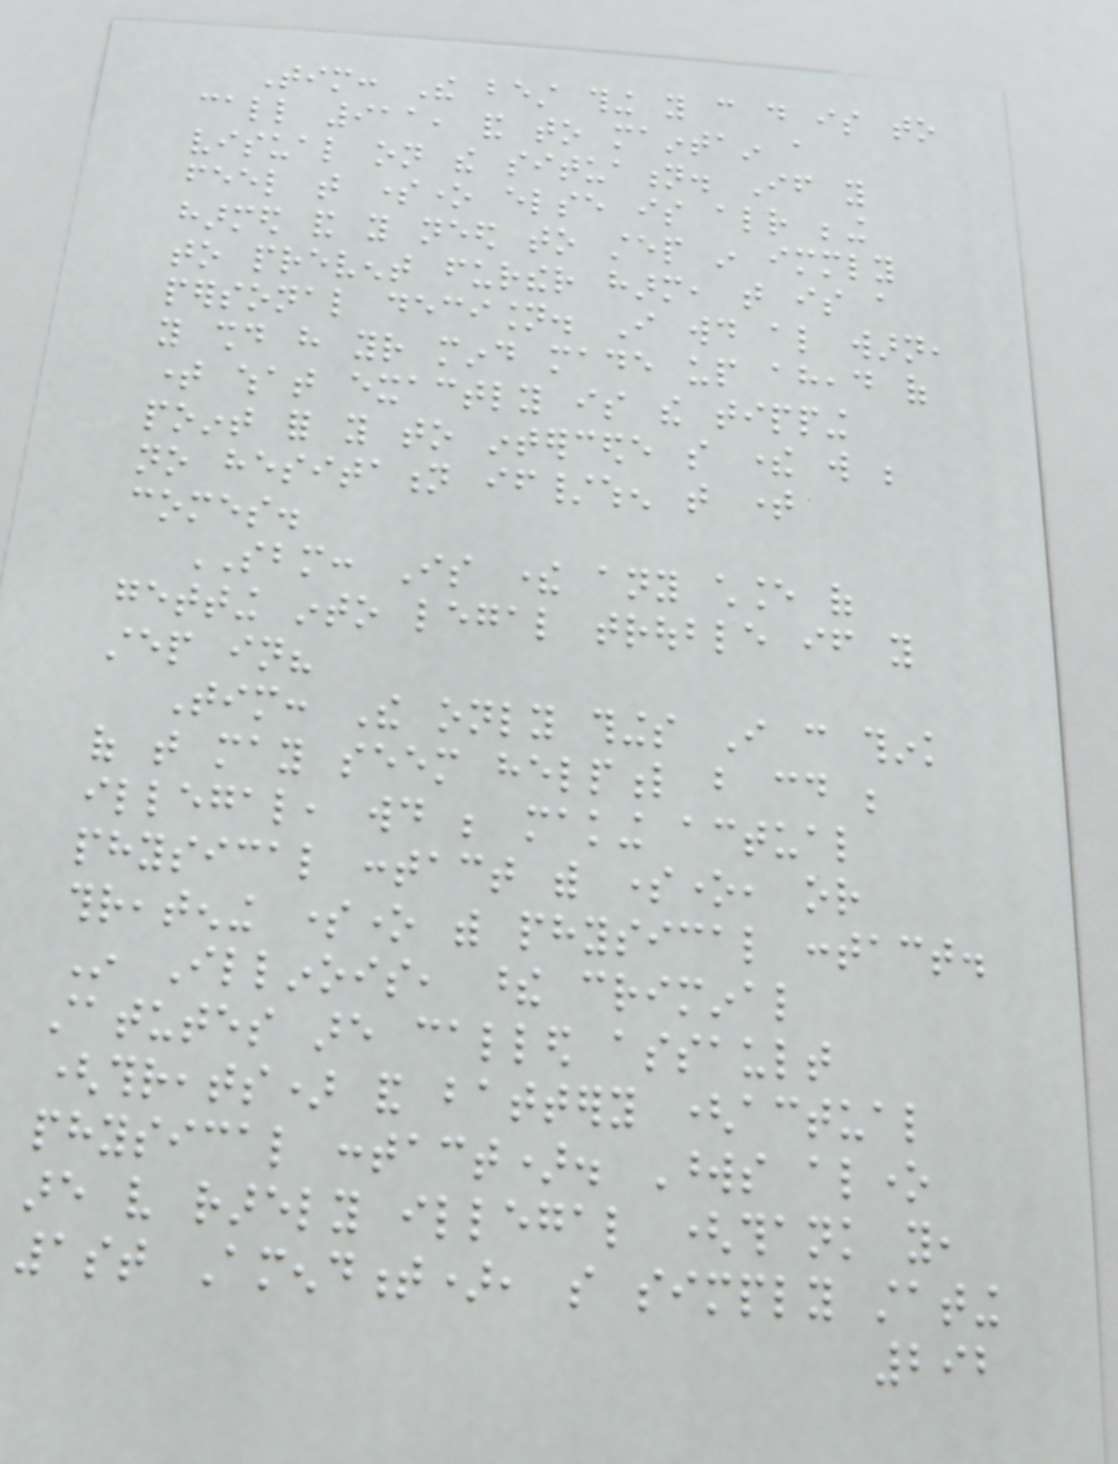Tim: The best thing you can do is to
call 911, and to maintain a
visual on the situation. If you
feel that someone else is already being
harmed and you need to step in immediately
to prevent further harm, that is a
personal decision. I would also warn,
you should have your mind made up ahead of
time what exactly is the tipping
point for you to intercede so there will be
no hesitation if/when that time
comes.
SBM: Is there any chance of
getting into legal trouble if you
step in?
Tim: The only things I can think
of that may seem helpful but could be
illegal, would be making actual
physical contact with someone, or
threatening someone with physical contact.
In Illinois, these criminal
statutes are called assault
(threats) and battery (actual
physical contact). Words alone
are very rarely illegal (thank you,
1st Amendment), so simply stating
292
